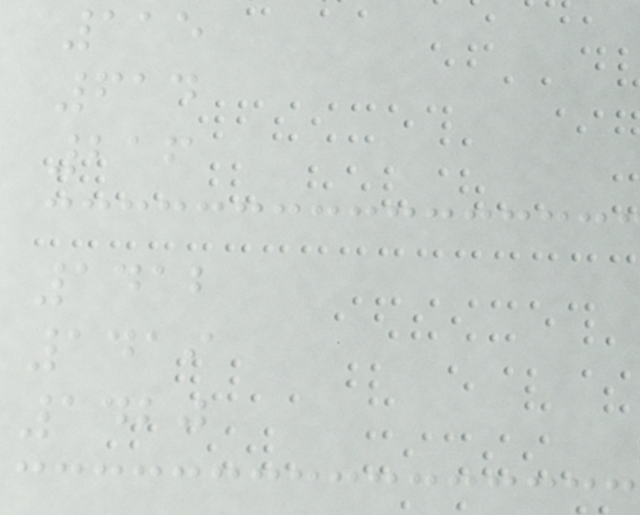115
614
216
1412
1419
1420
